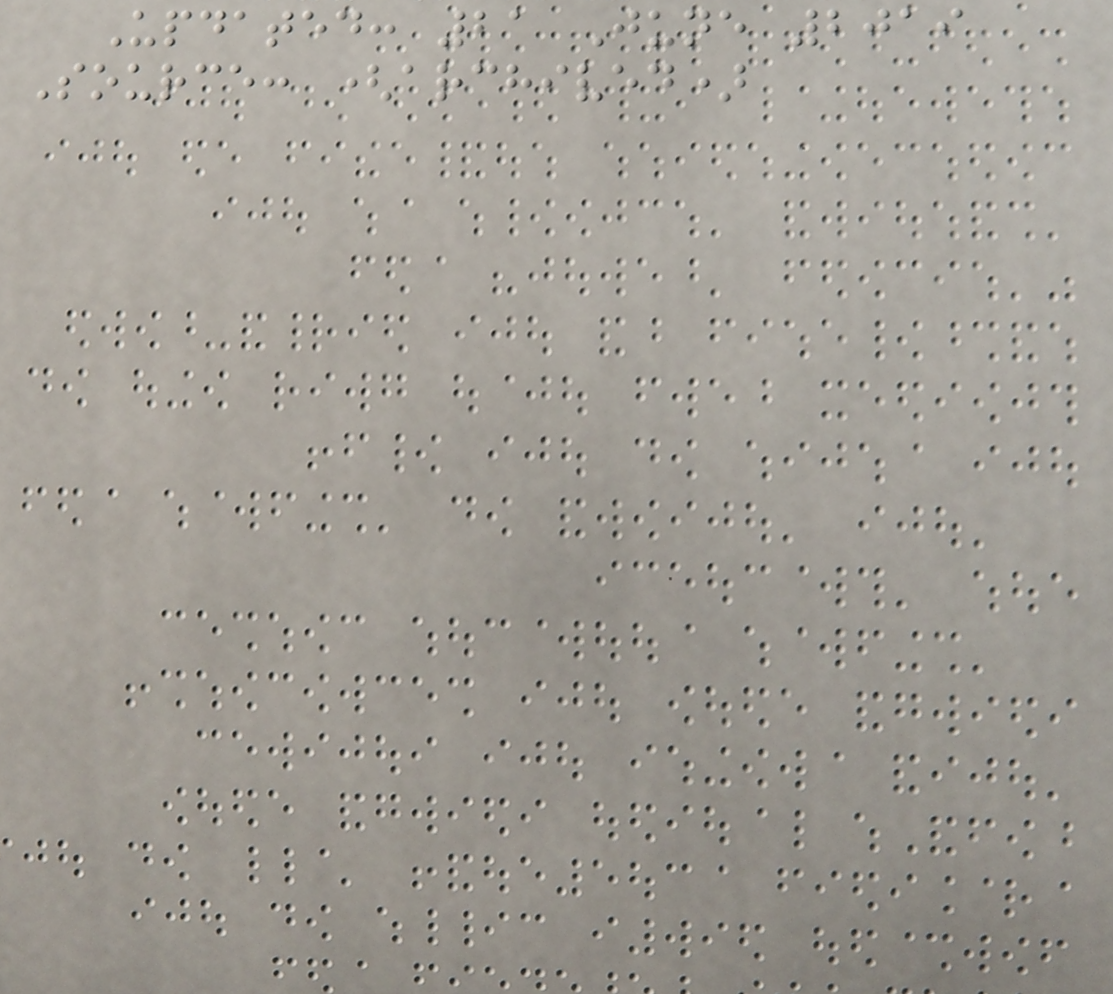Updated: 21 June 2019
Source: (archived)
